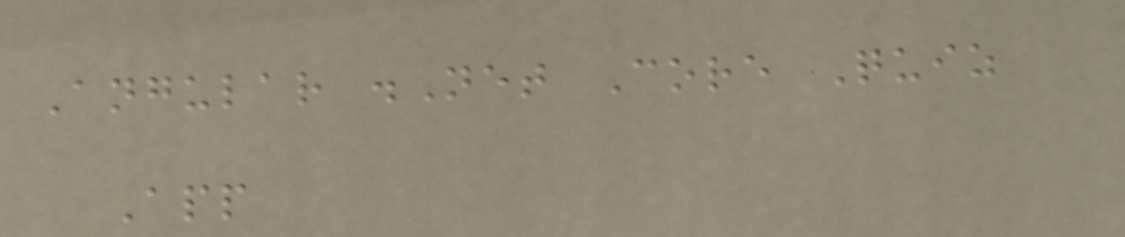Angular .Net Core Quiz
App
